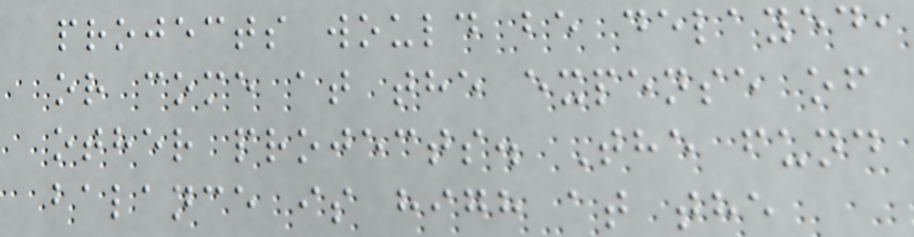projects would be delayed,
or come at the expense of
other projects. The fund
balance is high at the
